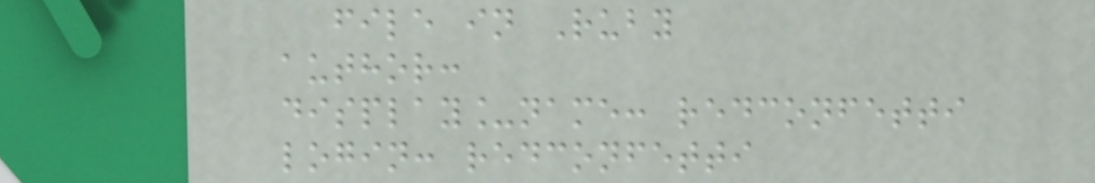file in Ruby
author:
display_name: redconfetti
login: redconfetti
